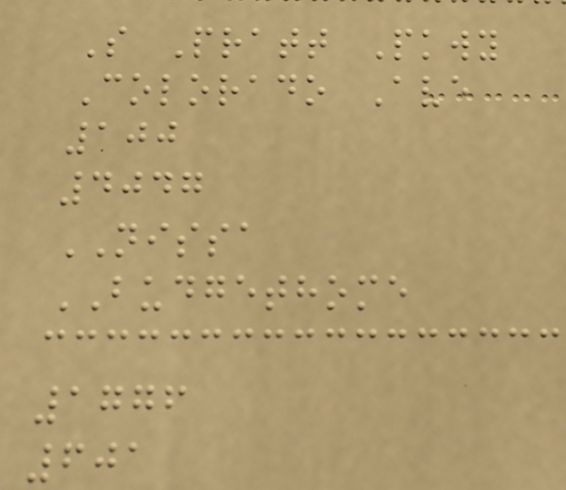S Pratt Pkwy
Colorado Ave
100
4047
NISSA
BUDGETHOME
1776
601
